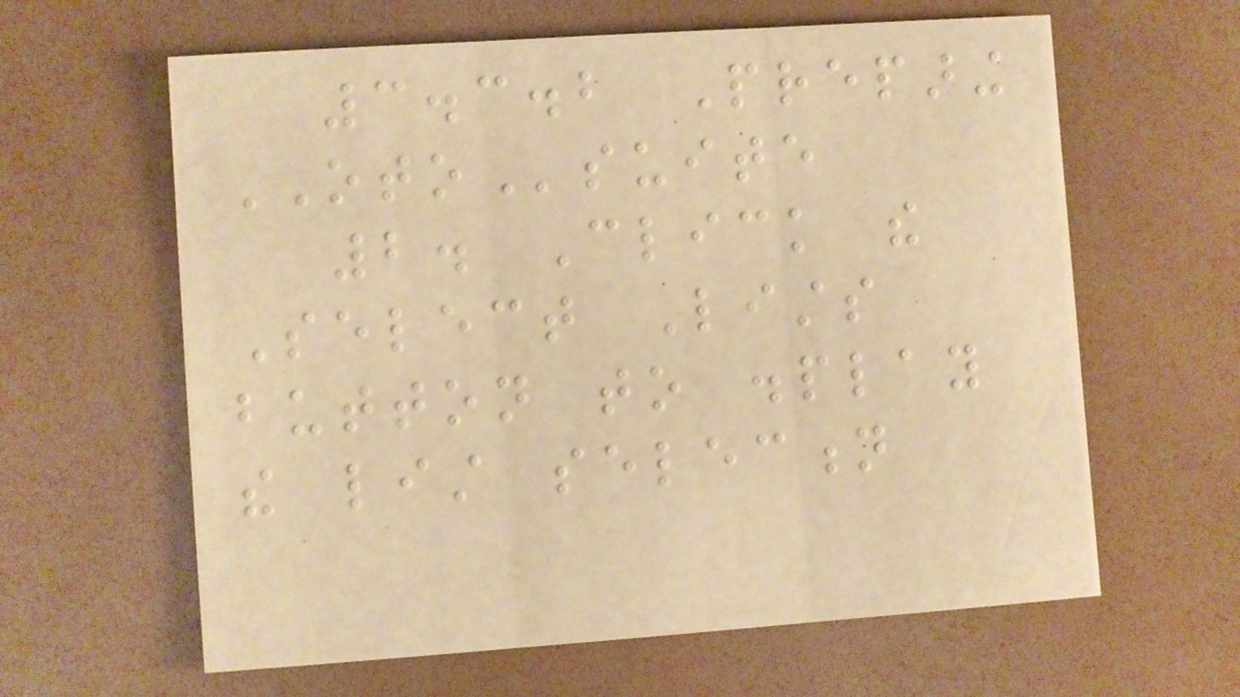3.3.2 Preparing
OTOsuite
2. Click the
Select Lists
button to display
the list selection
